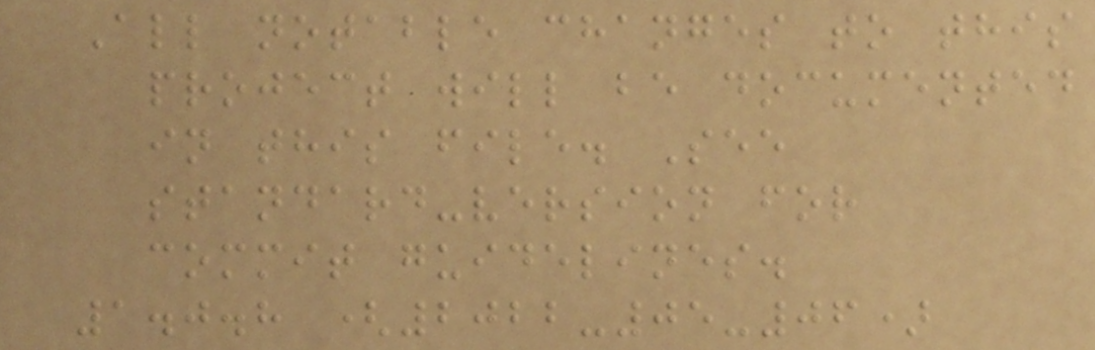All notable changes to this
project will be documented
in this file. See
standard-version for
commit guidelines.
1.0.8 (2022-05-06)
